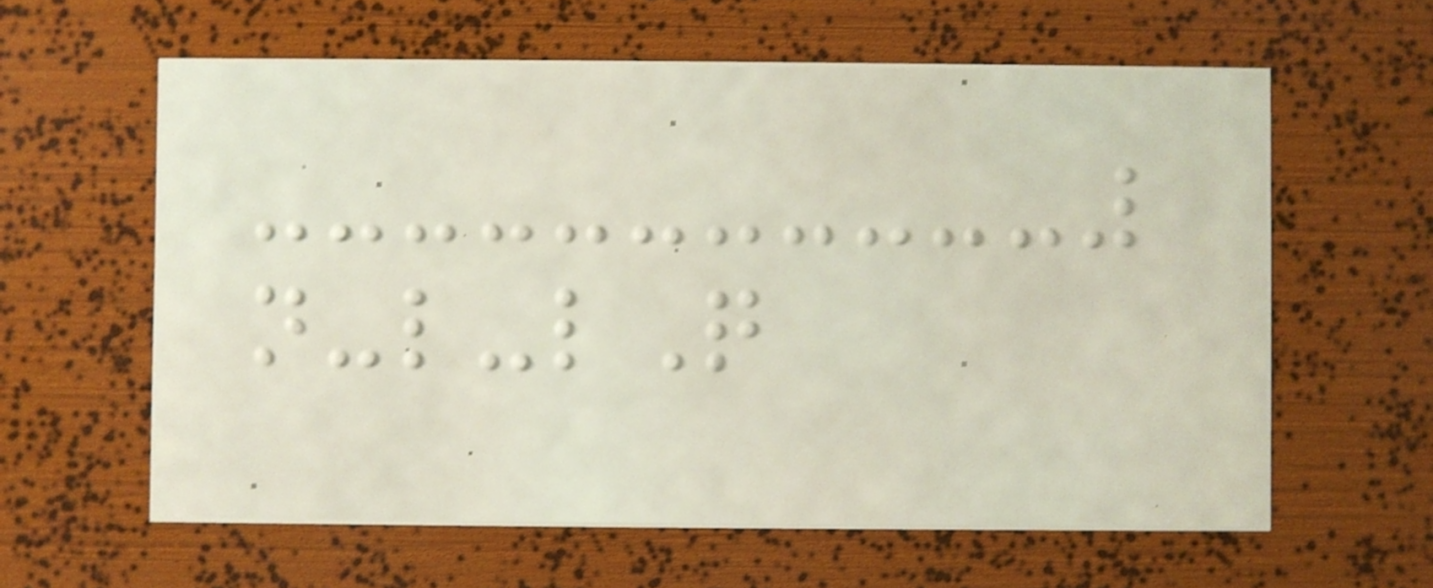n-l-lQ
